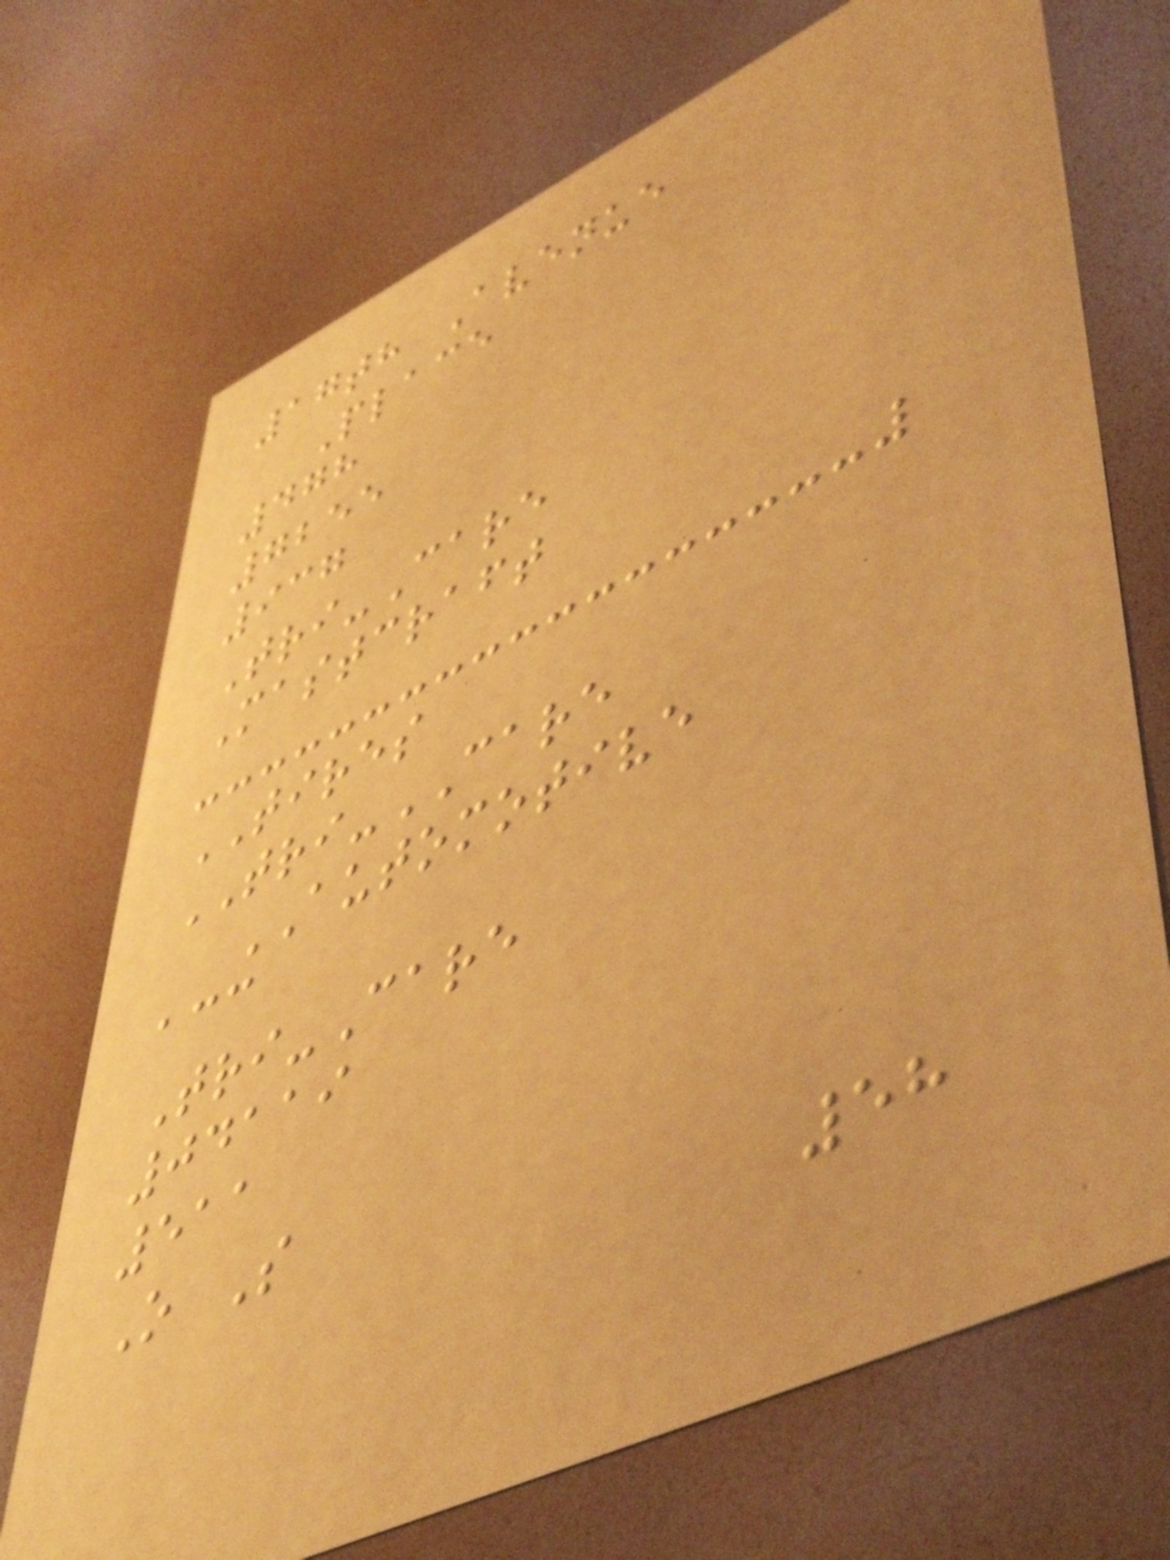17th Avenue
Place
478
7255
937
Tri-Care
Mastcraft
TIRES
TRI-CARE
AUTOMOTIVE
acc
Tri-Care
04119
511
O S
58
